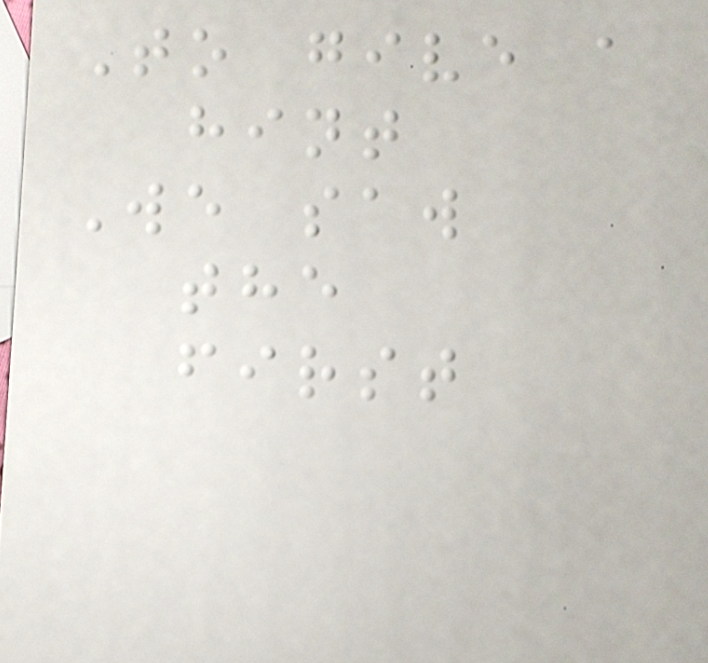To give a
hint
We saw
the
first
